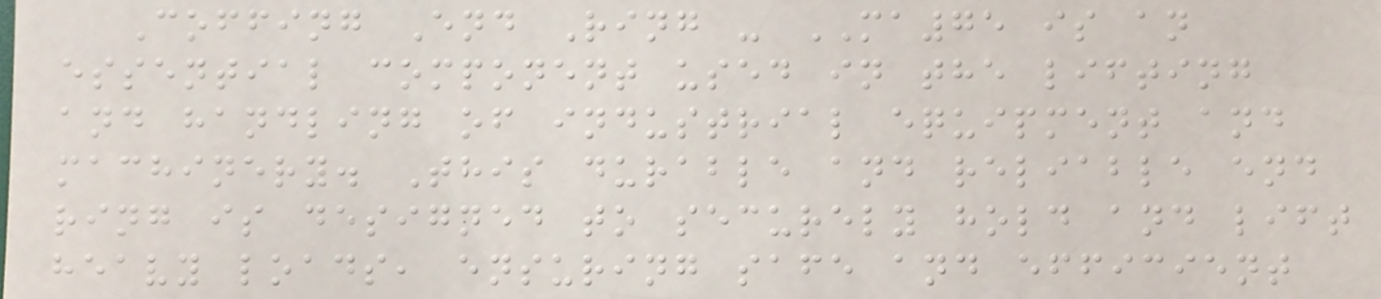Coffing End Ring - MA75 is an
essential component used in the lifting
and handling of industrial equipment and
machinery. This durable and reliable end
ring is designed to securely hold and lift
heavy loads, ensuring safe and efficient
